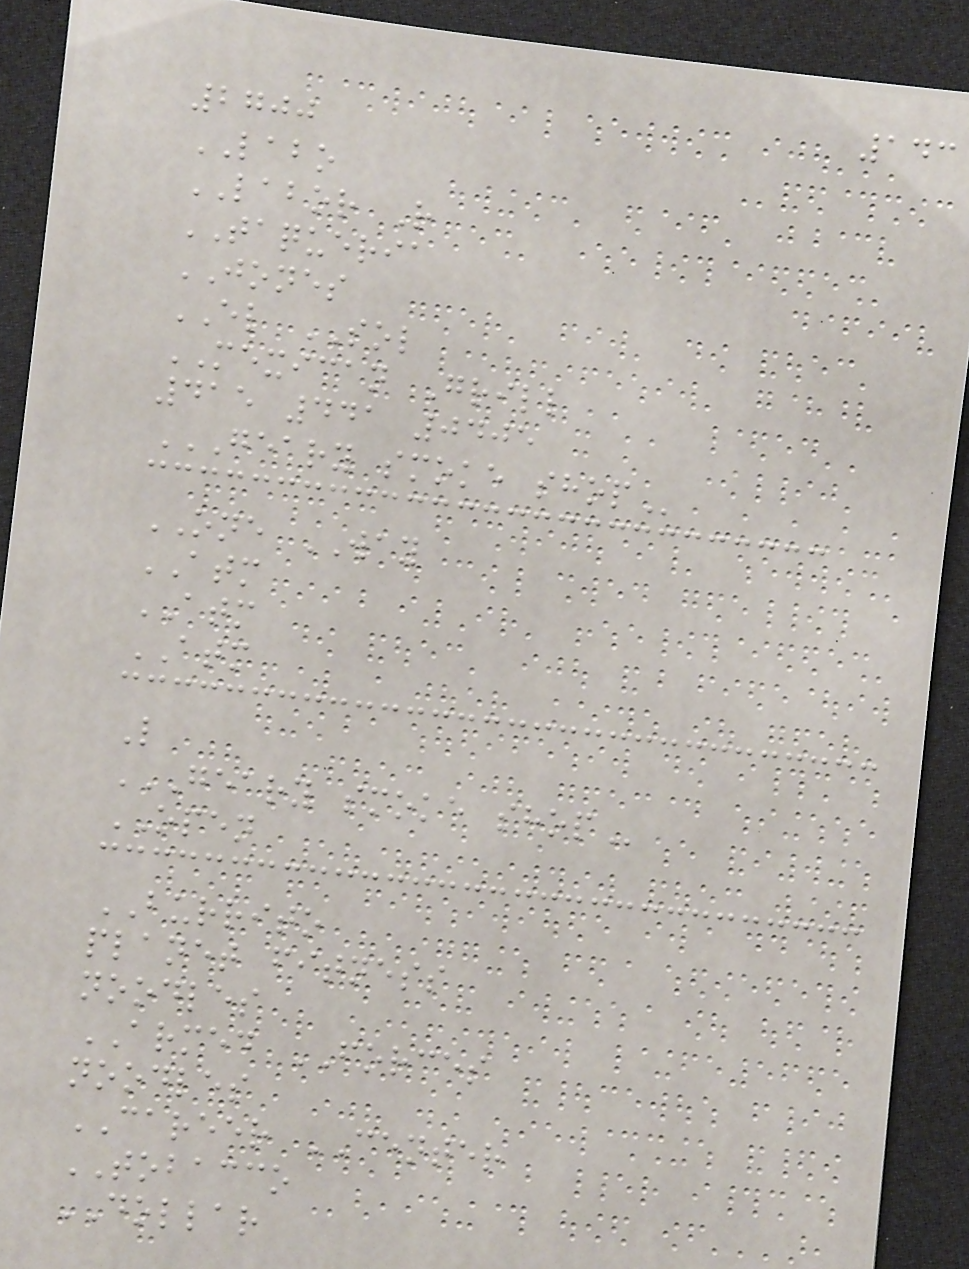143
2700
LABO
LABOR R
TAQUERIA
JONES
EL SOL
MEXICAN Grill
415 441 0405
GEARY SMOKE SHOP
ONE WAY
ATM
ATM
ATM
L
GEARY SMOKE SHOP
OPEN
BURRITO
planet fitness
noodles
ARMED FORCES
noodles
CAREER CENTER
TOBACCO
DOLLAR
